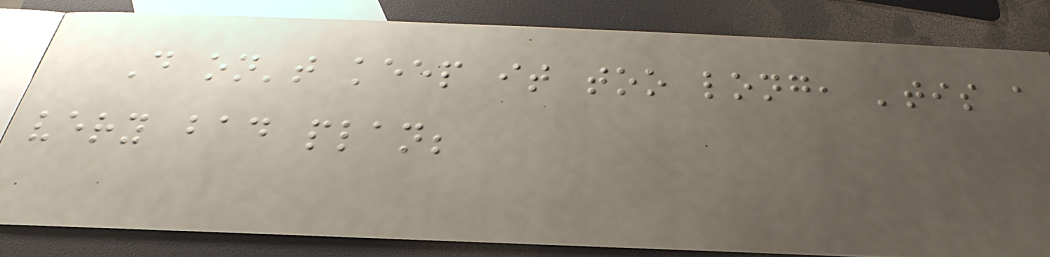D on't keep it too long, 'tis a
very bad plan;
